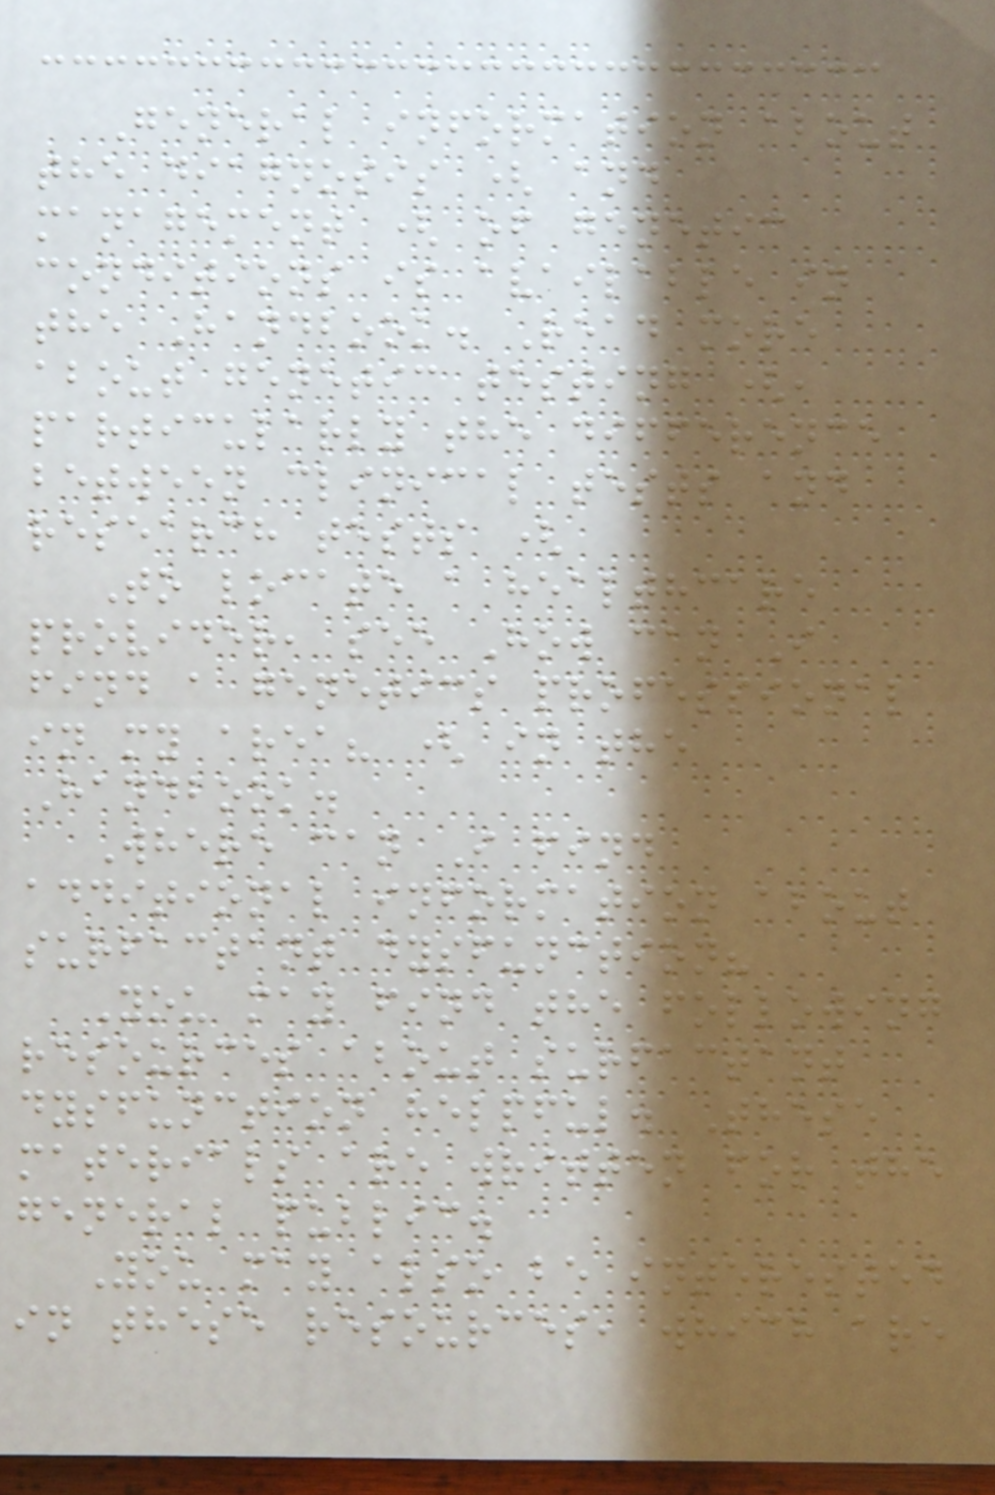General information about
the diagnosis ( and
management ( of genetic
conditions is available in
the Handbook. Read more
about genetic testing (,
particularly the difference
between clinical tests and
research tests (
To locate a healthcare
provider, see How can I
find a genetics professional
in my area? ( in the
Handbook.
Where can I find
additional information about
surfactant dysfunction?
You may find the following
resources about surfactant
dysfunction helpful. These
materials are written for the
general public.
You may also be interested
in these resources, which are
